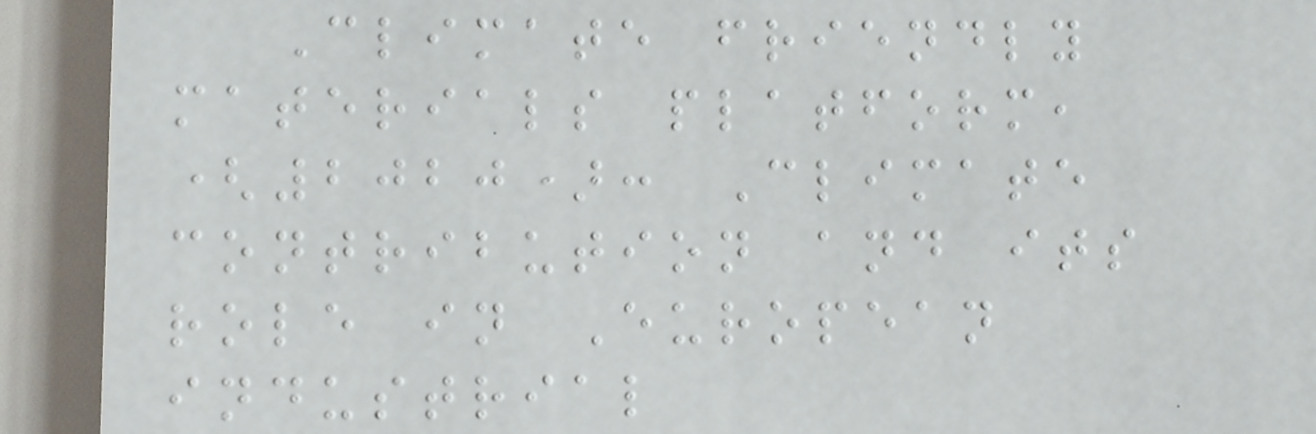Climate friendly
materials platform,
(2020): Climate
contribution and its
role in European
industrial
